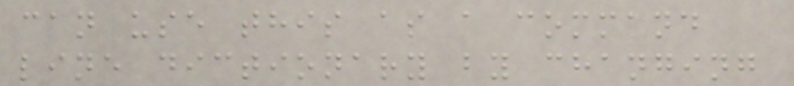can use this as a command
line dictionary by changing
